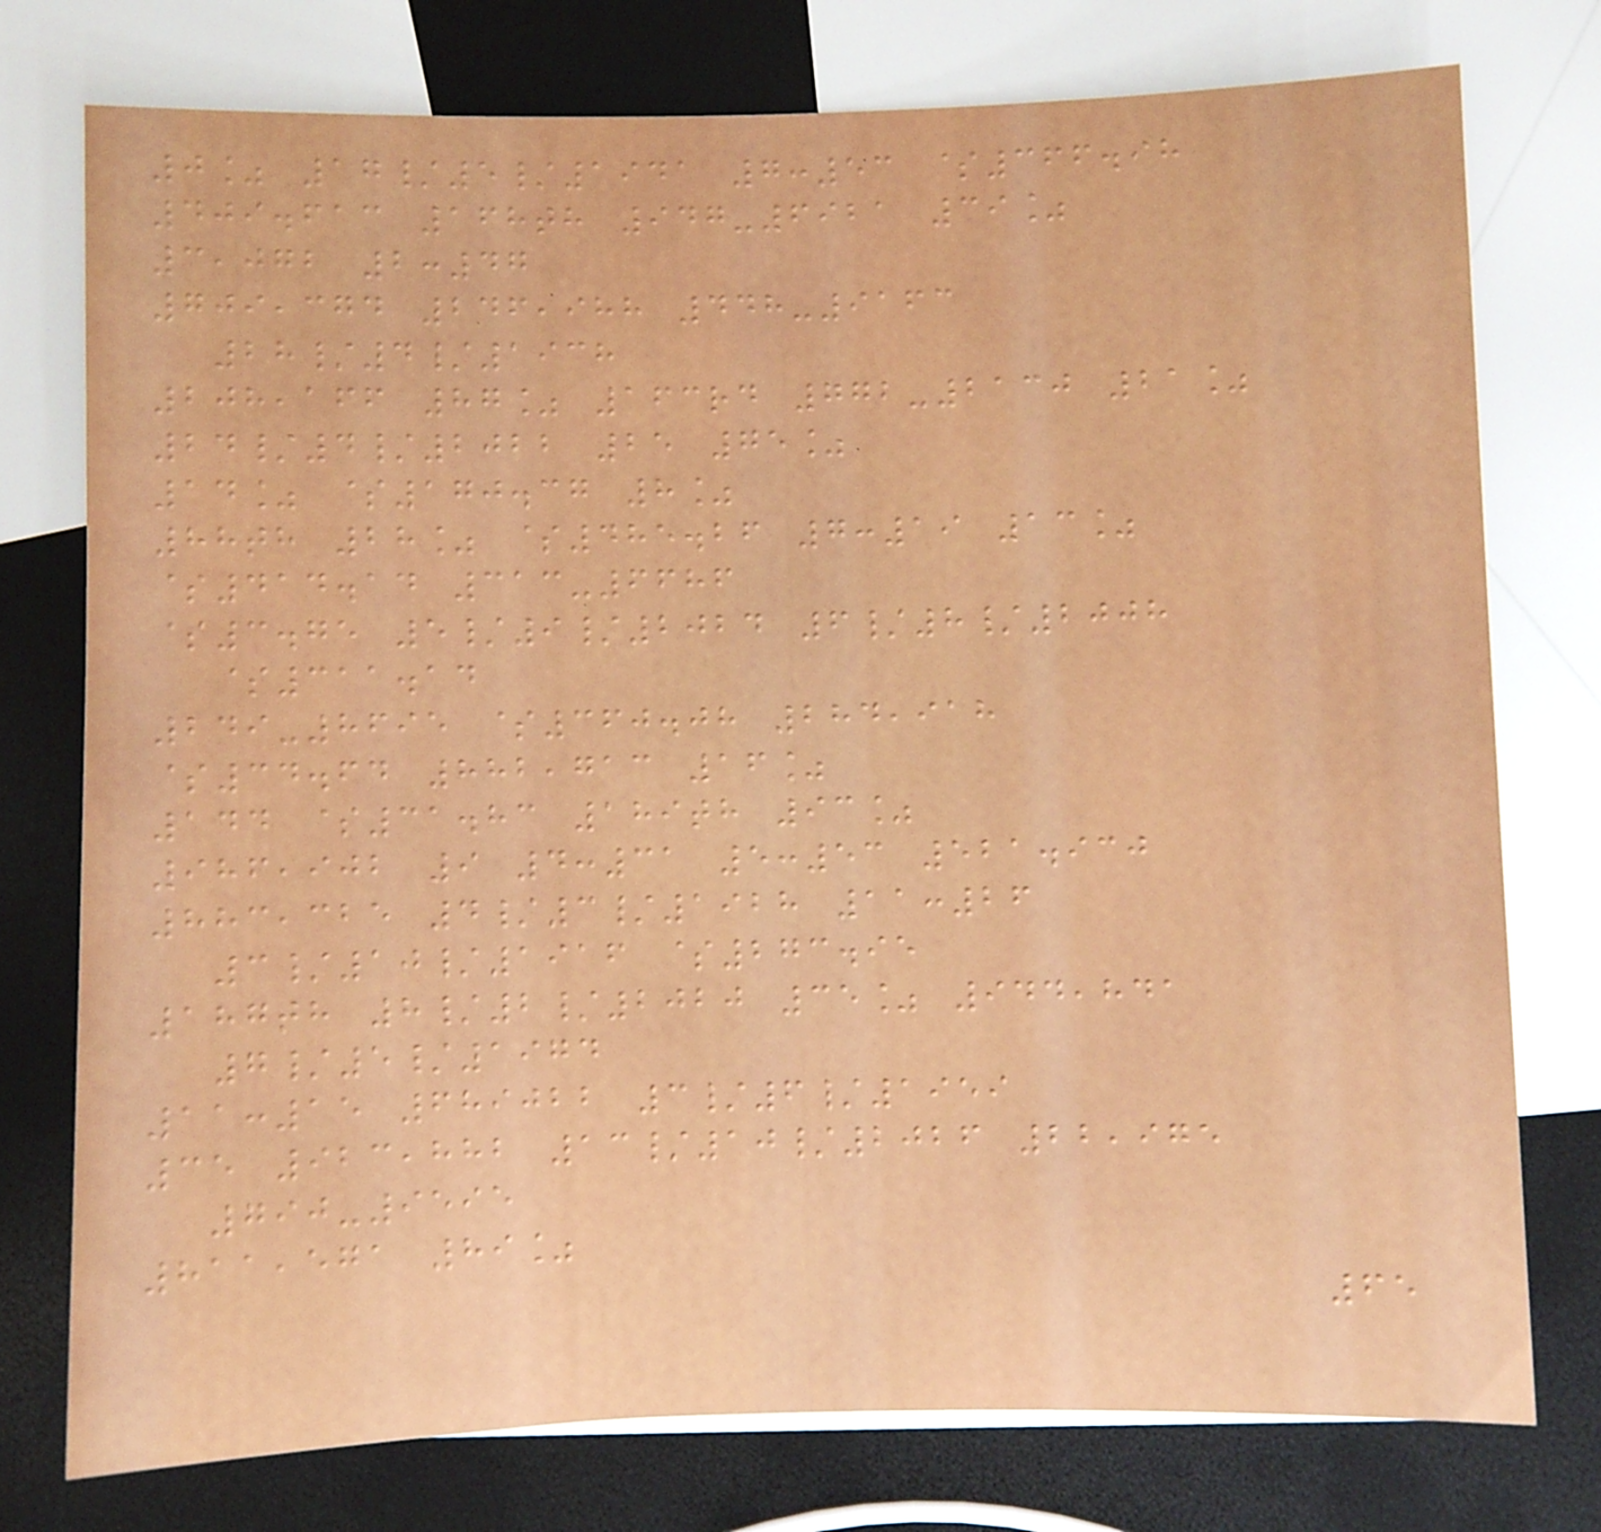0% 17/5/1941 7:53 $366.98
409.613 168th 947-6921 39%
3,072 2:47
709,374 246,988 448-9163
28/4/1938
208,166 87% 163rd 772-2130 21%
24/4/2022 25 75%
14% $170.37 8%
88th 28% $485.26 7:19 13%
$414.14 313-6686
$3.75 5/9/2024 6/8/2008
$311.14
249-8695 $360.08 284,918
$34.64 882,713 16%
144 $31.83 189th 93%
986,902 9 4:31 5:53 521.930
883,325 4/3/1928 11:26
3/10/1916 $273.95
187th 8/2/2020 35% 944,841
7/5/1974
11:15 689022 3/6/1959
35 923,882 13/10/2026 22,975
790-9595
811,571 89%
65
